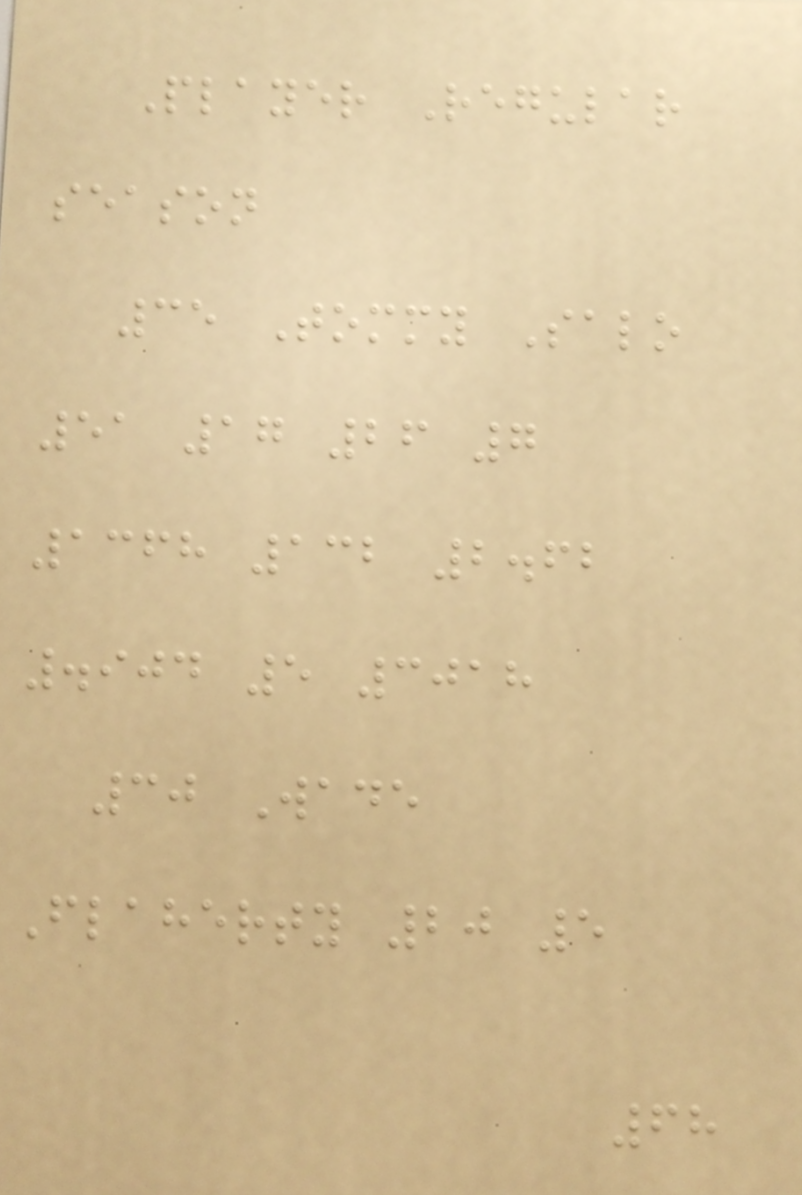Player Regular
season
35 Tommy Salo
51 17 26 7
1368 132 2.62
.904 5 3018
30 Wade
Flaherty 20 5
68
